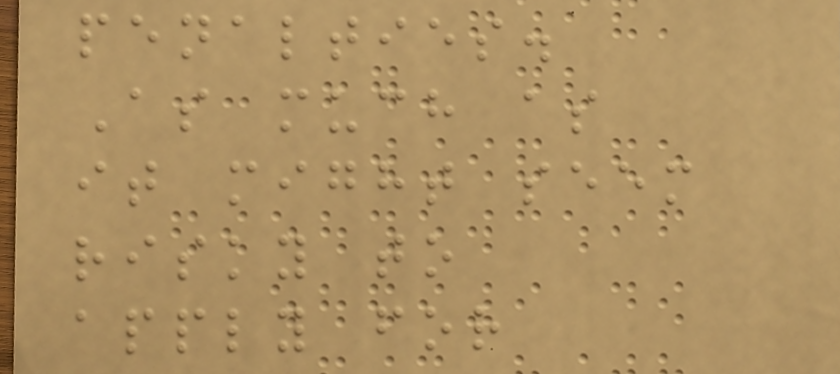penalties.
As much as
it might seem
risky to
apply for
